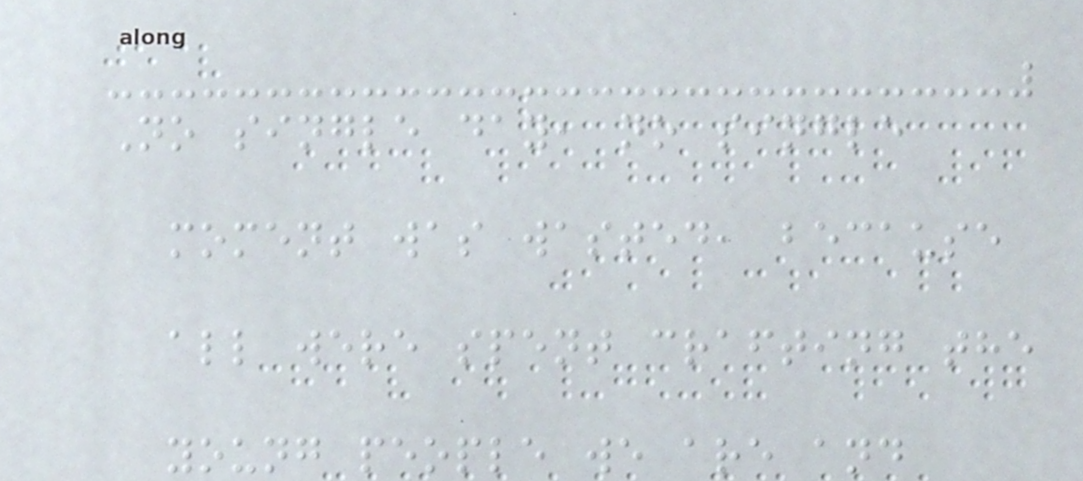No single day, no single
moment was wasted, because
all were spent crafting the
young people we are and
